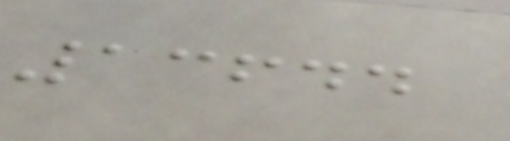13644
